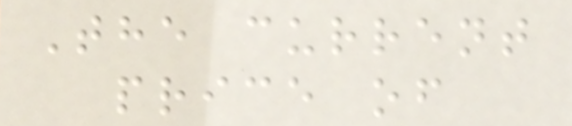The current
price of
